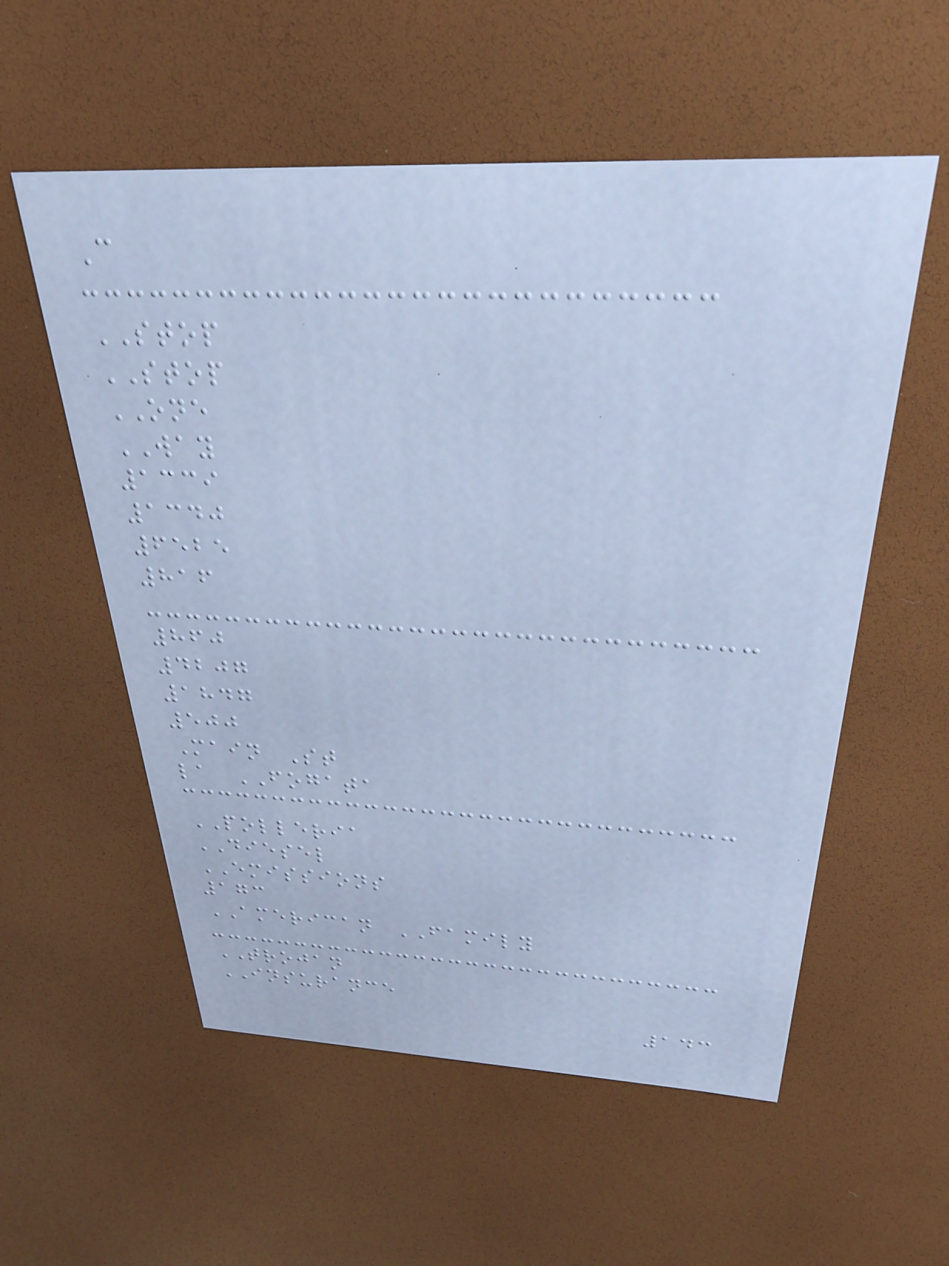C
STOP
STOP
ONE
WAY
1339
1340
6525
816
860
4207
1847
500
Main St
la FOGATA
POLLERIA
DIESEL
EMISSIONS
173
AMERICAN FAMILY
TROJAN
INSURANCE
143
